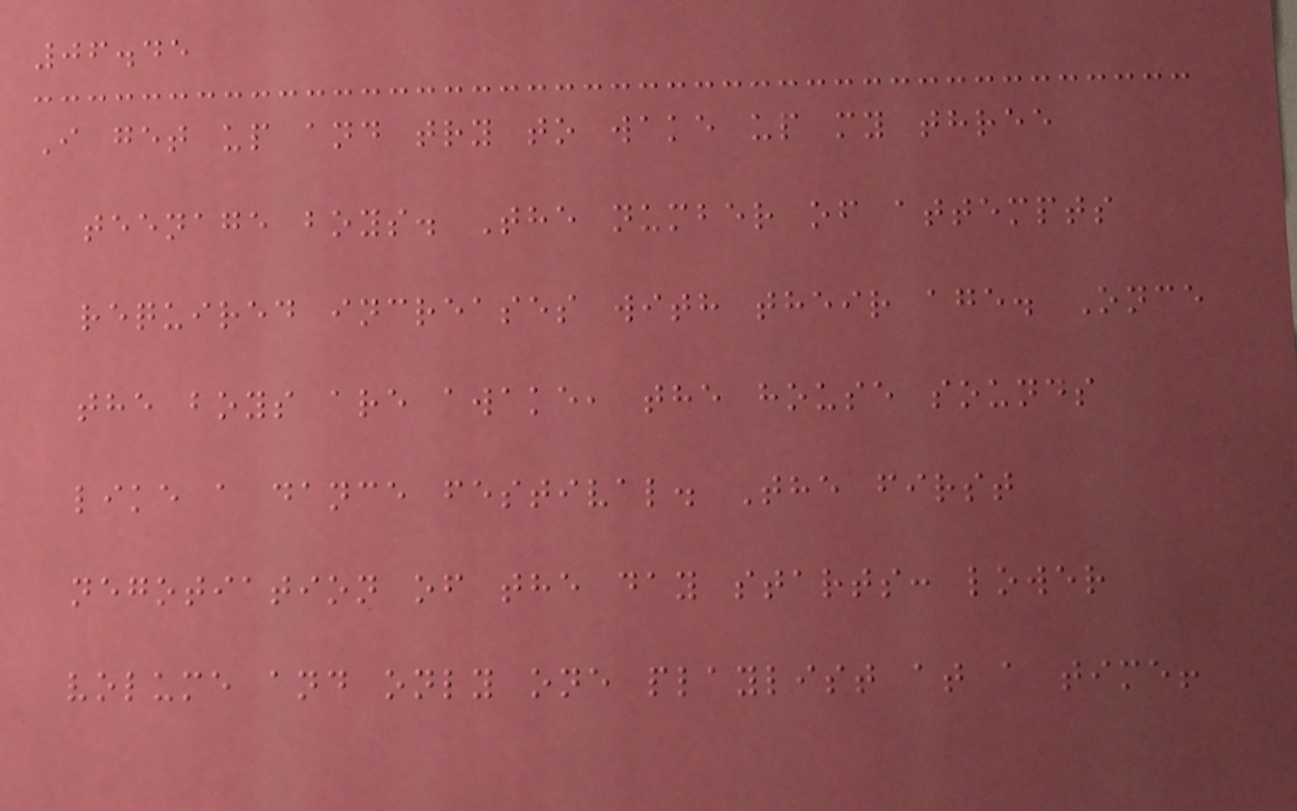06.45
I get up and try to wake up my three
teenage boys. The number of attempts
required increases with their age. Once
the boys are awake, the house sounds
like a dance festival. The first
negotiation of the day starts: lower
volume and only one playlist at a time!
